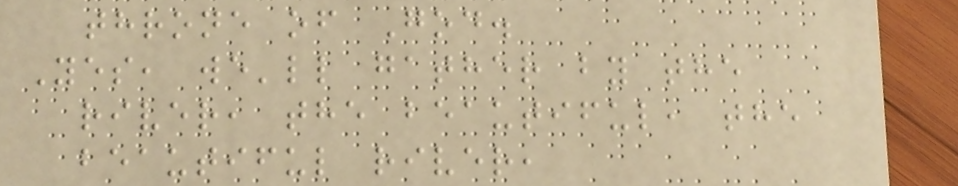throne of God.
Yes, we'll gather by the
river, the beautiful, the
beautiful river,
